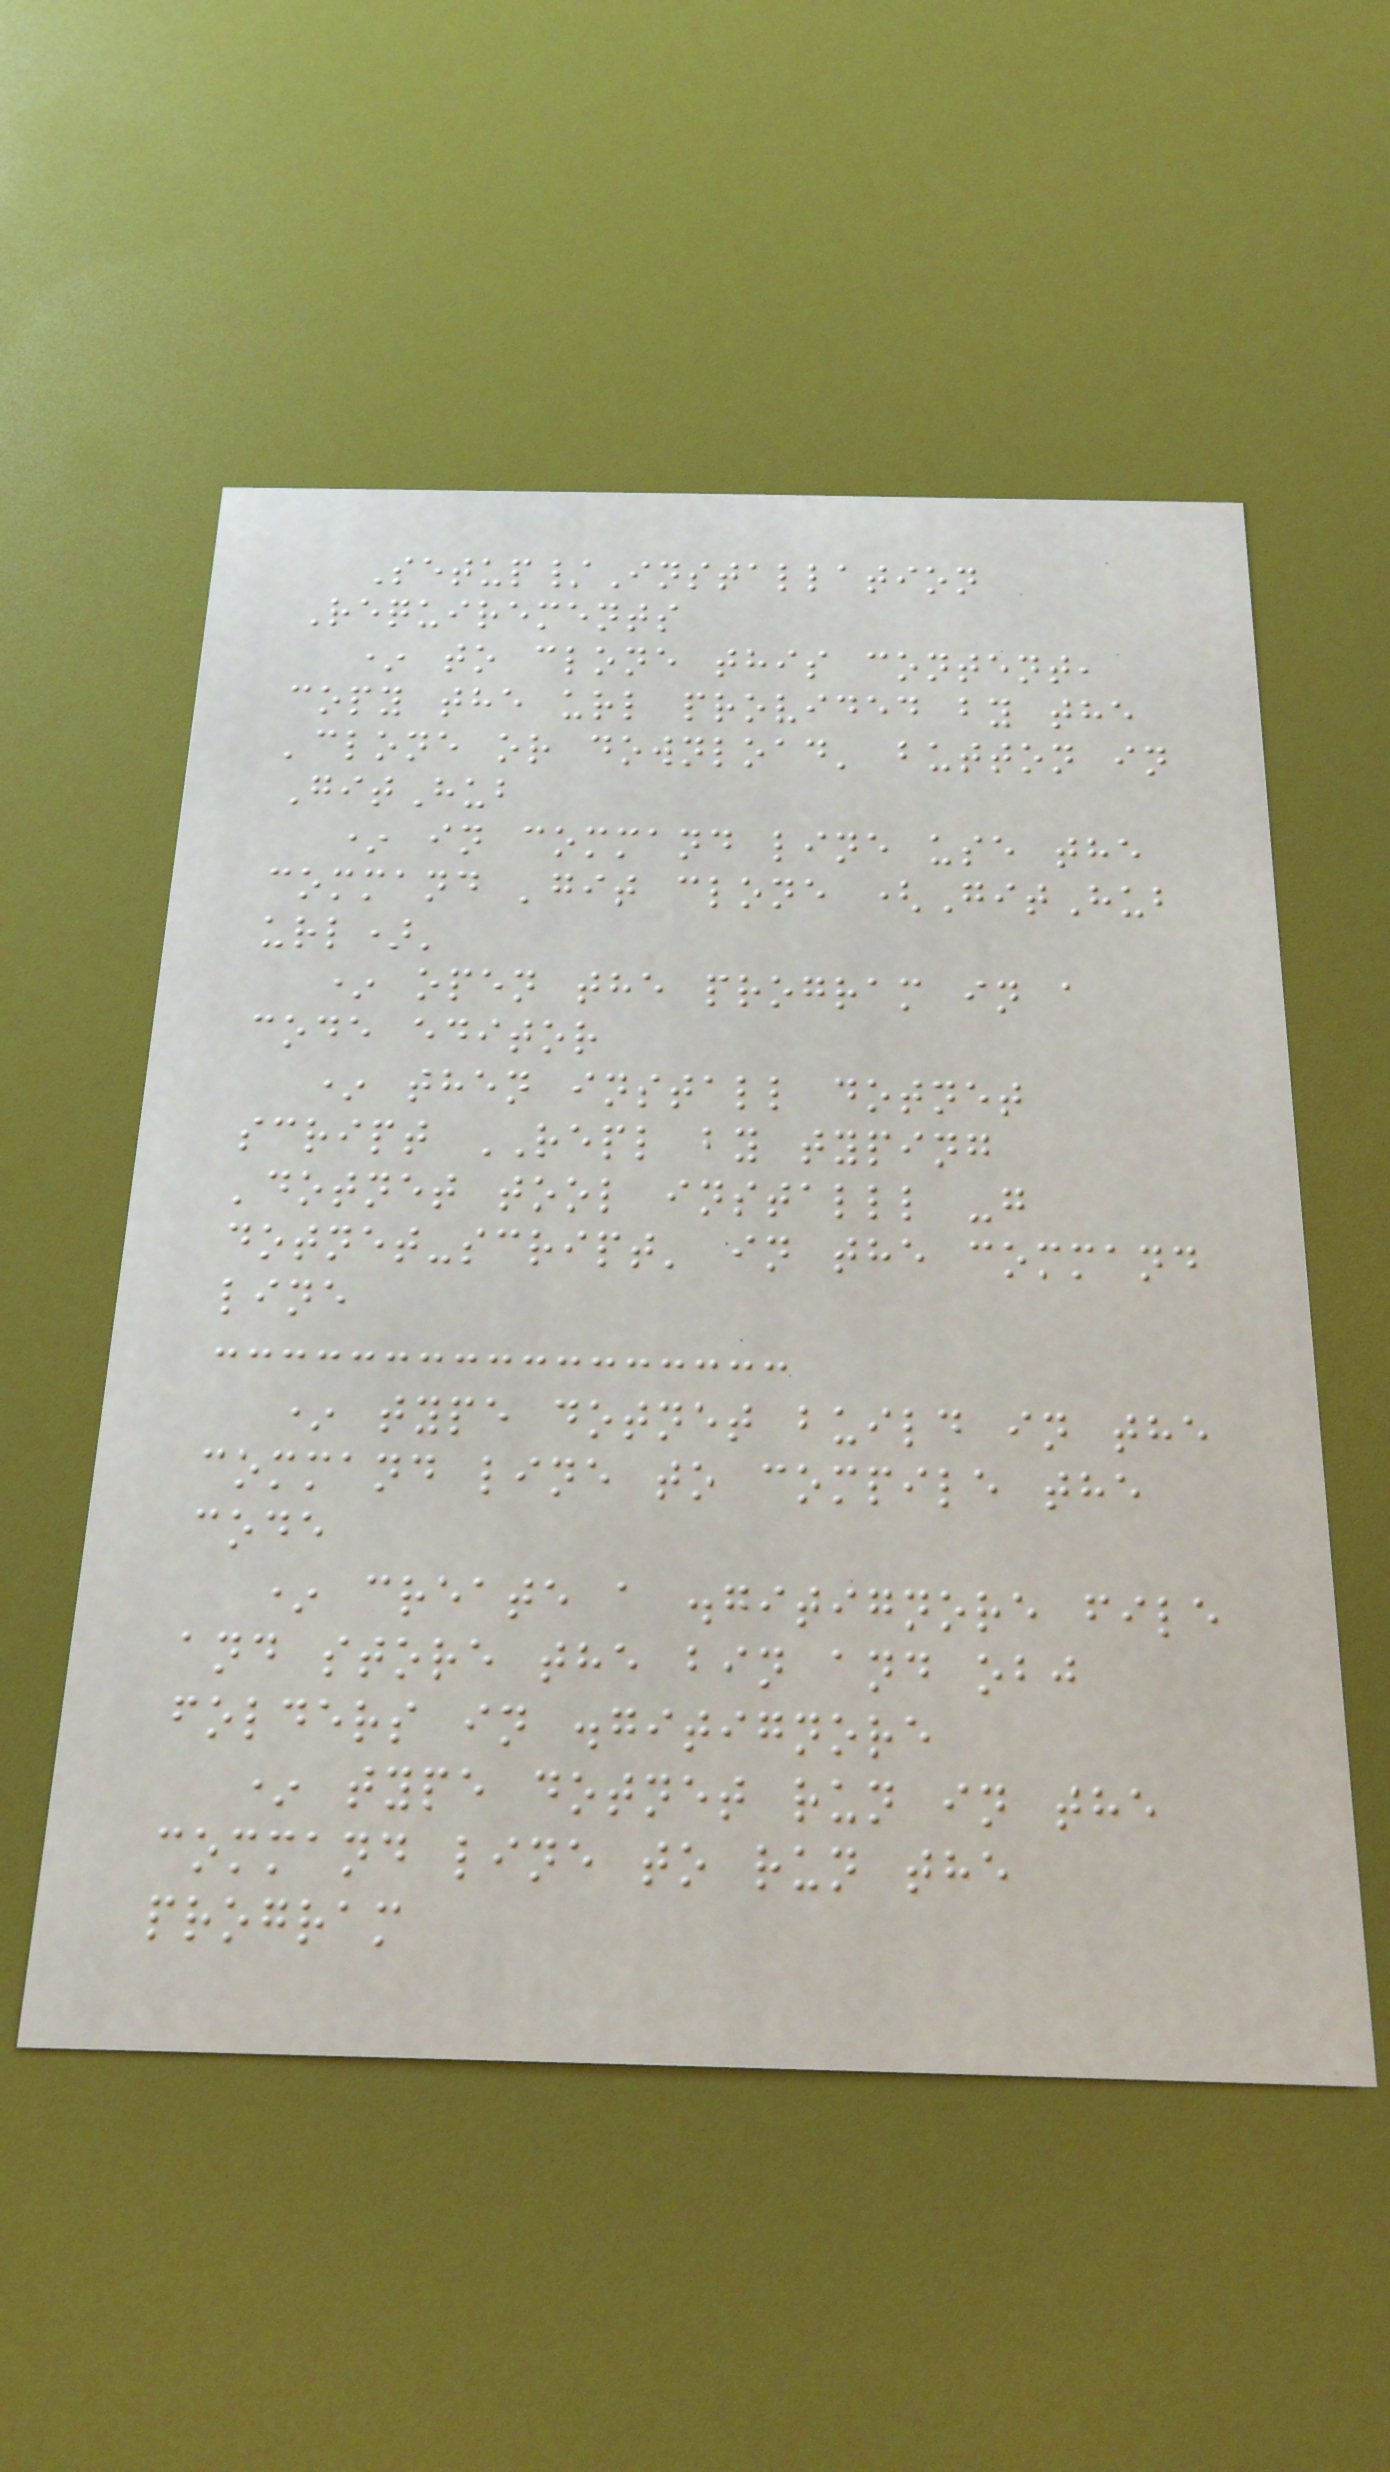Setup/Installation
Requirements
* to clone this content,
copy the url provided by the
'clone or download' button in
GitHub
* in command line use the
command 'git clone (GitHub
url)'
* open the program in a
code editor
* then install dotnet
script REPL by typing
'dotnet tool installl -g
dotnet-script' in the command
line
* type dotnet build in the
command line to compile the
code
* create a .gitignore file
and store the bin and obj
folders in .gitignore
* type dotnet run in the
command line to run the
program
